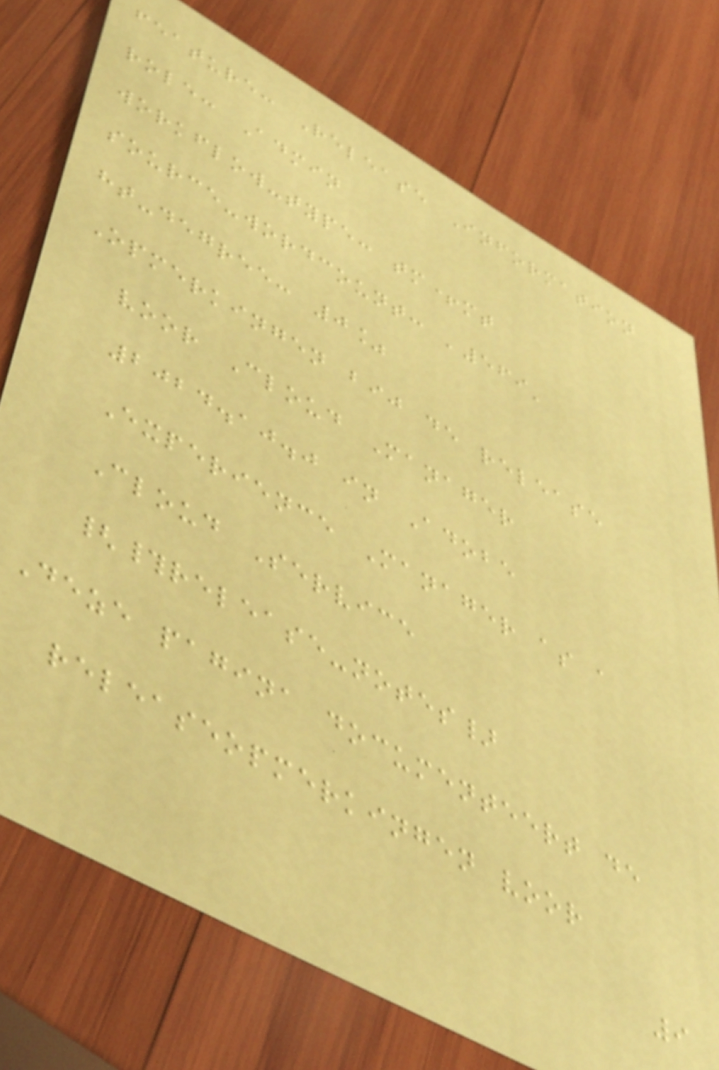feature: Release Information
role: Admin
workflow-type: tm+mt
source-wordcount: '569'
ht-degree: 0%
Opmerkingen bij de release
voor Cloud Manager
2024.10.0 in Adobe
Experience Manager as a
Cloud Service
{#release-notes}
Deze pagina documenteert de
releaseopmerkingen voor
9
